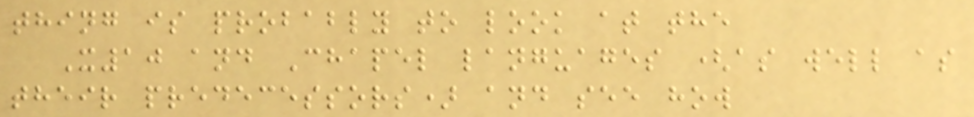thing is probably to look at the
X10 and Chapel languages (as well as
their predecessors) and see how
